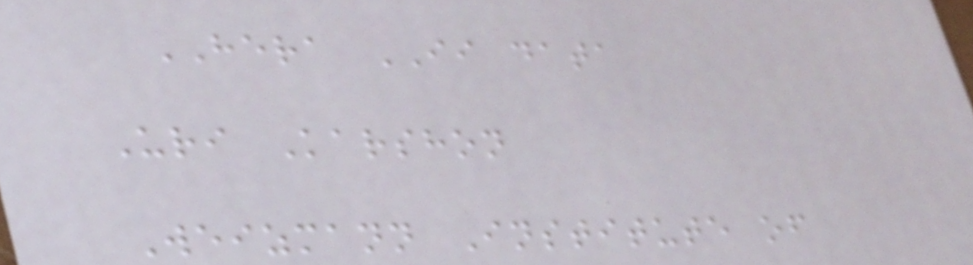HERA II data
Uri Karshon
Weizmann Institute of
